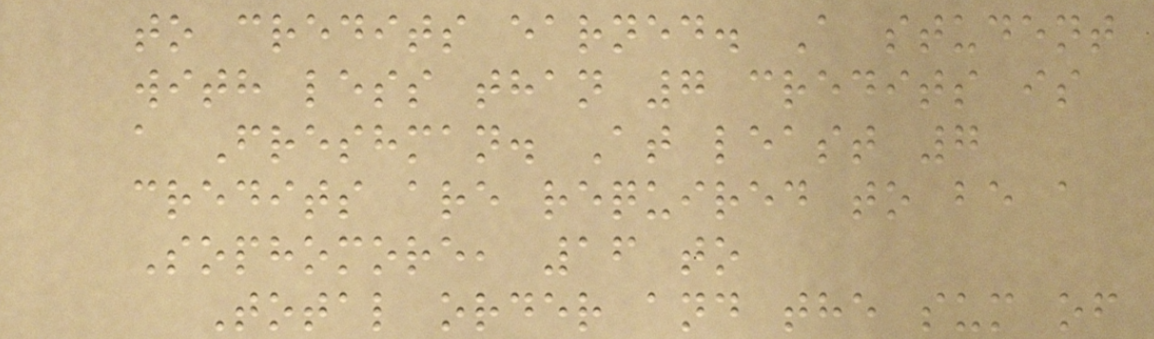to credits earned. A student
with less than 7 credits is
a Freshman. At least 7
credits are required to be a
Sophomore, 16 to
Total order and the sum of
